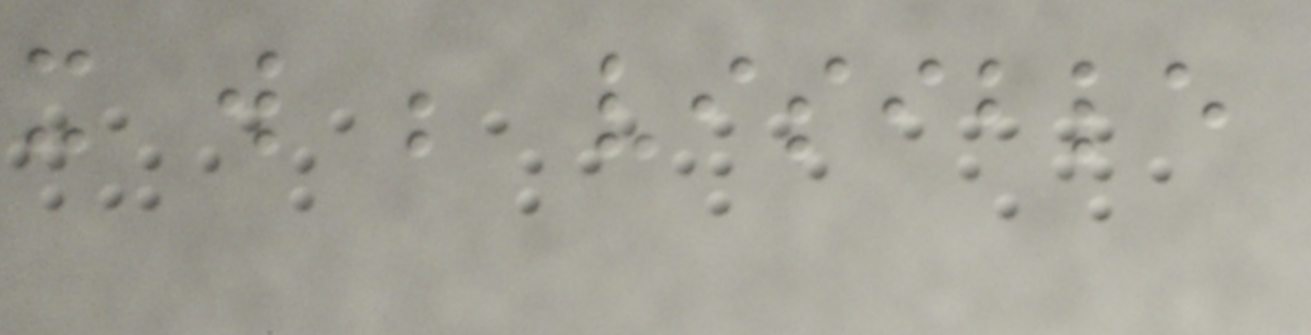it will be visible
